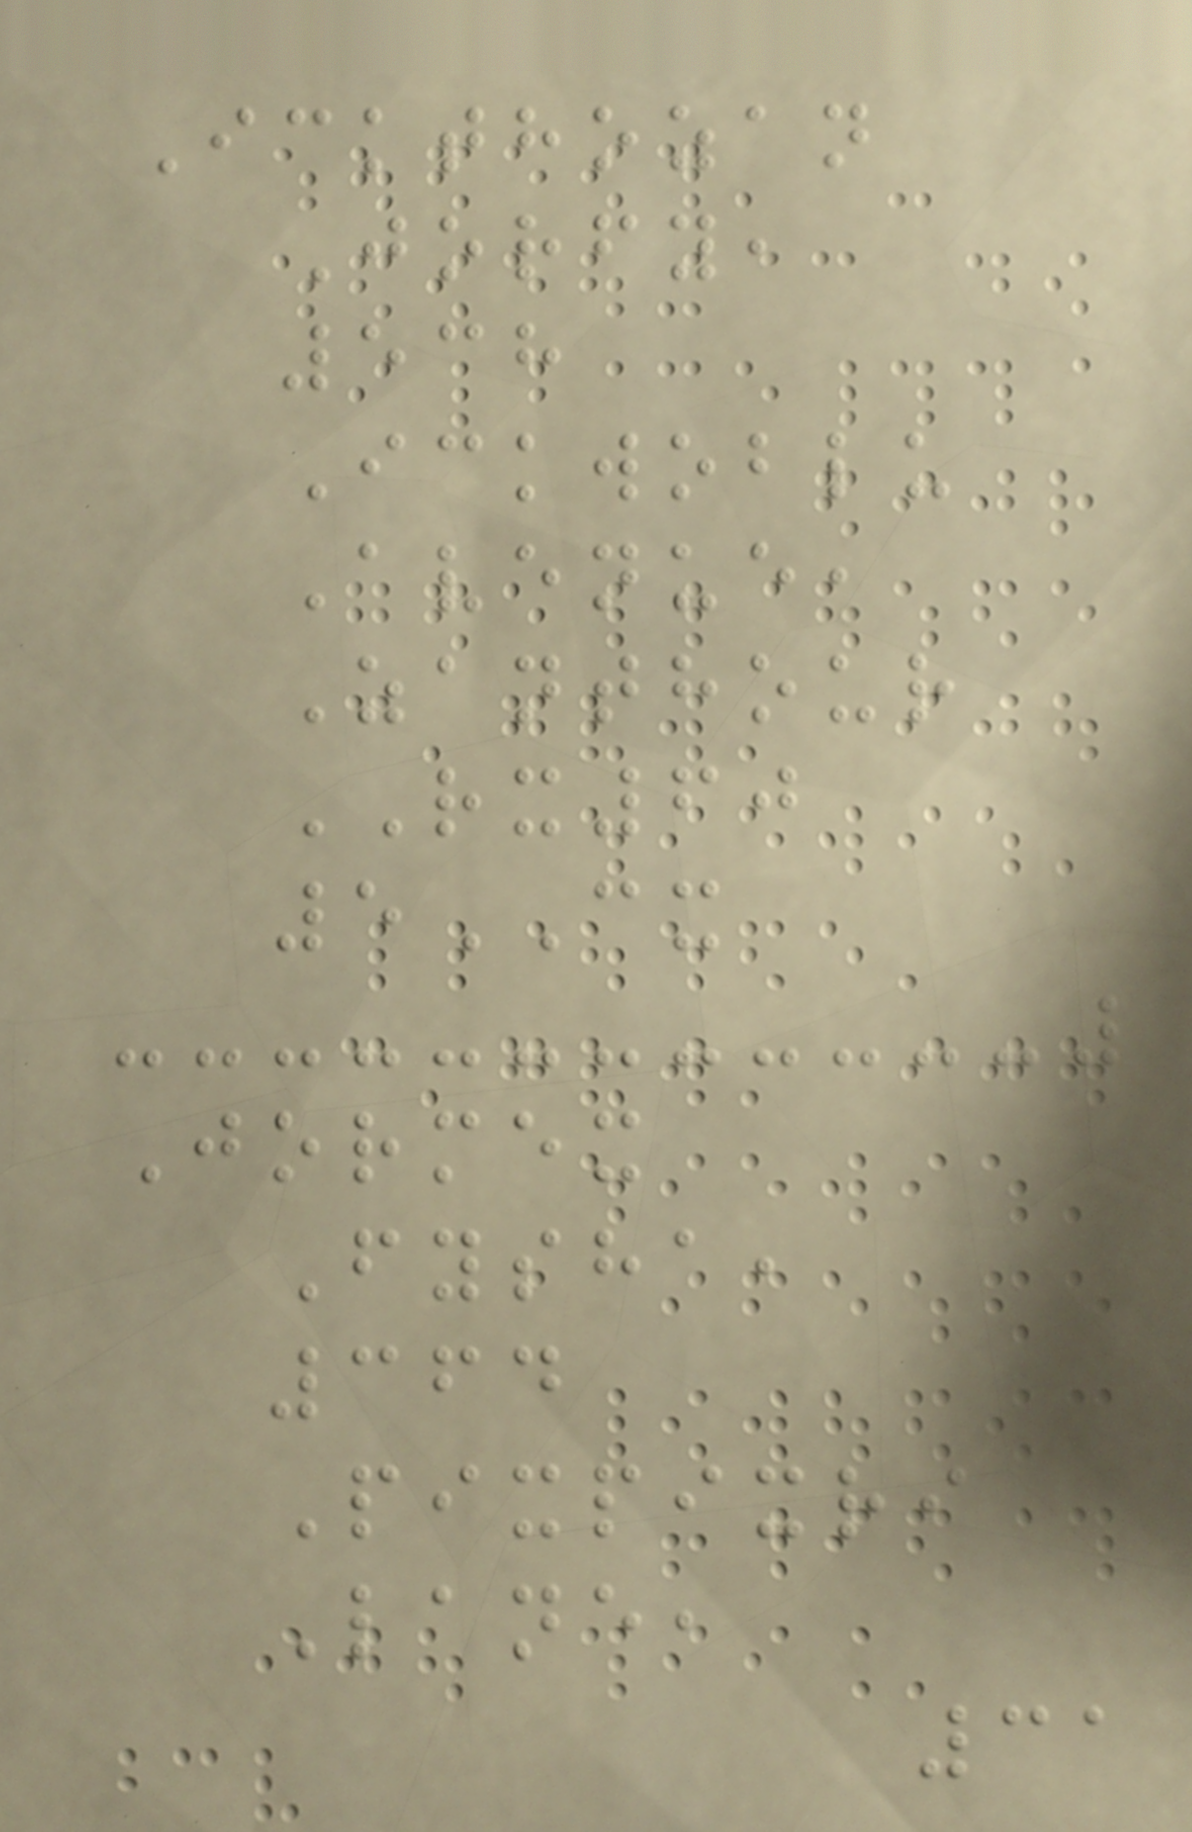Ickthozan
Jorfy,
538
Ickwoblu
Avenue,
Zanthour
RX60
5CX
Jormex
Fysha,
364
Pixpixri
Lane,
31
